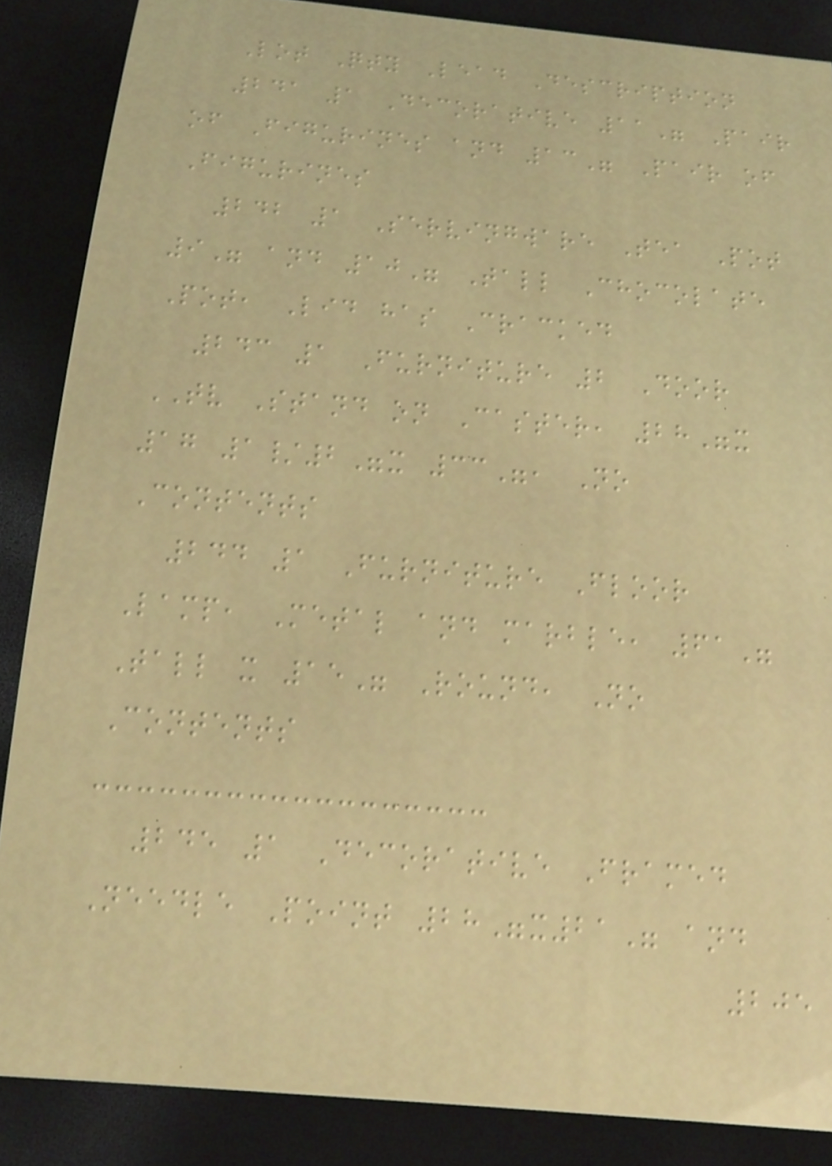Lot Qty Lead Description
241 1 Decorative 11" Pair
of Figurines and 13" Pair of
Figurines
242 1 Servingware Tea Pot
9" and 10" Tall Chocolate
Pot, Lid has Cracked
243 1 Furniture 2 Door
TV Stand on Caster, 28"x
17 1/2"x 33", No
Contents
244 1 Furniture Floor
Lamp, Metal and marble, 61"
Tall x 15" Round, No
Contents
245 1 Decorative Framed
Needle Point 28"x21" and
205
